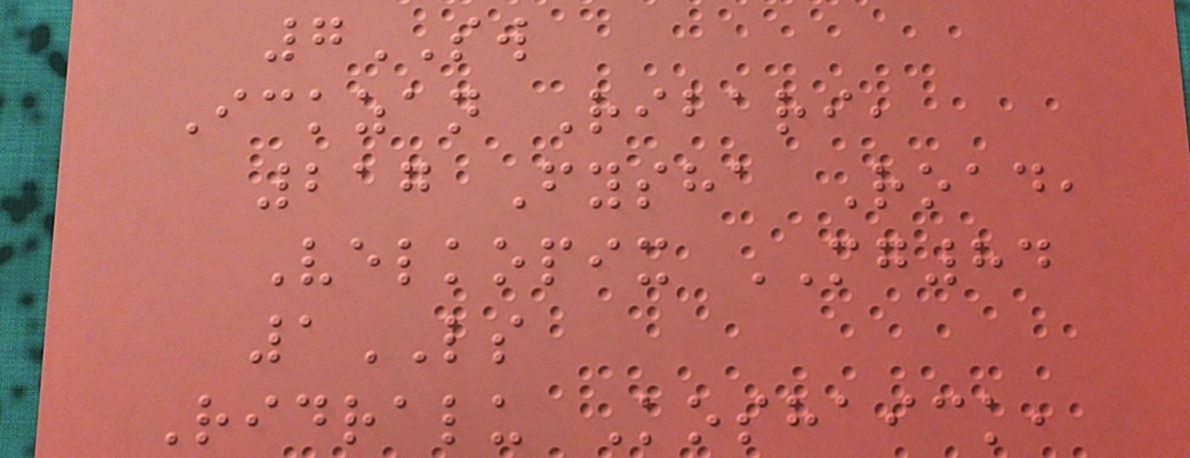7SW
Ickzan Ribari,
217 Fysha Road,
Velkopix MG84
1LS
Ridralu Koshaick,
